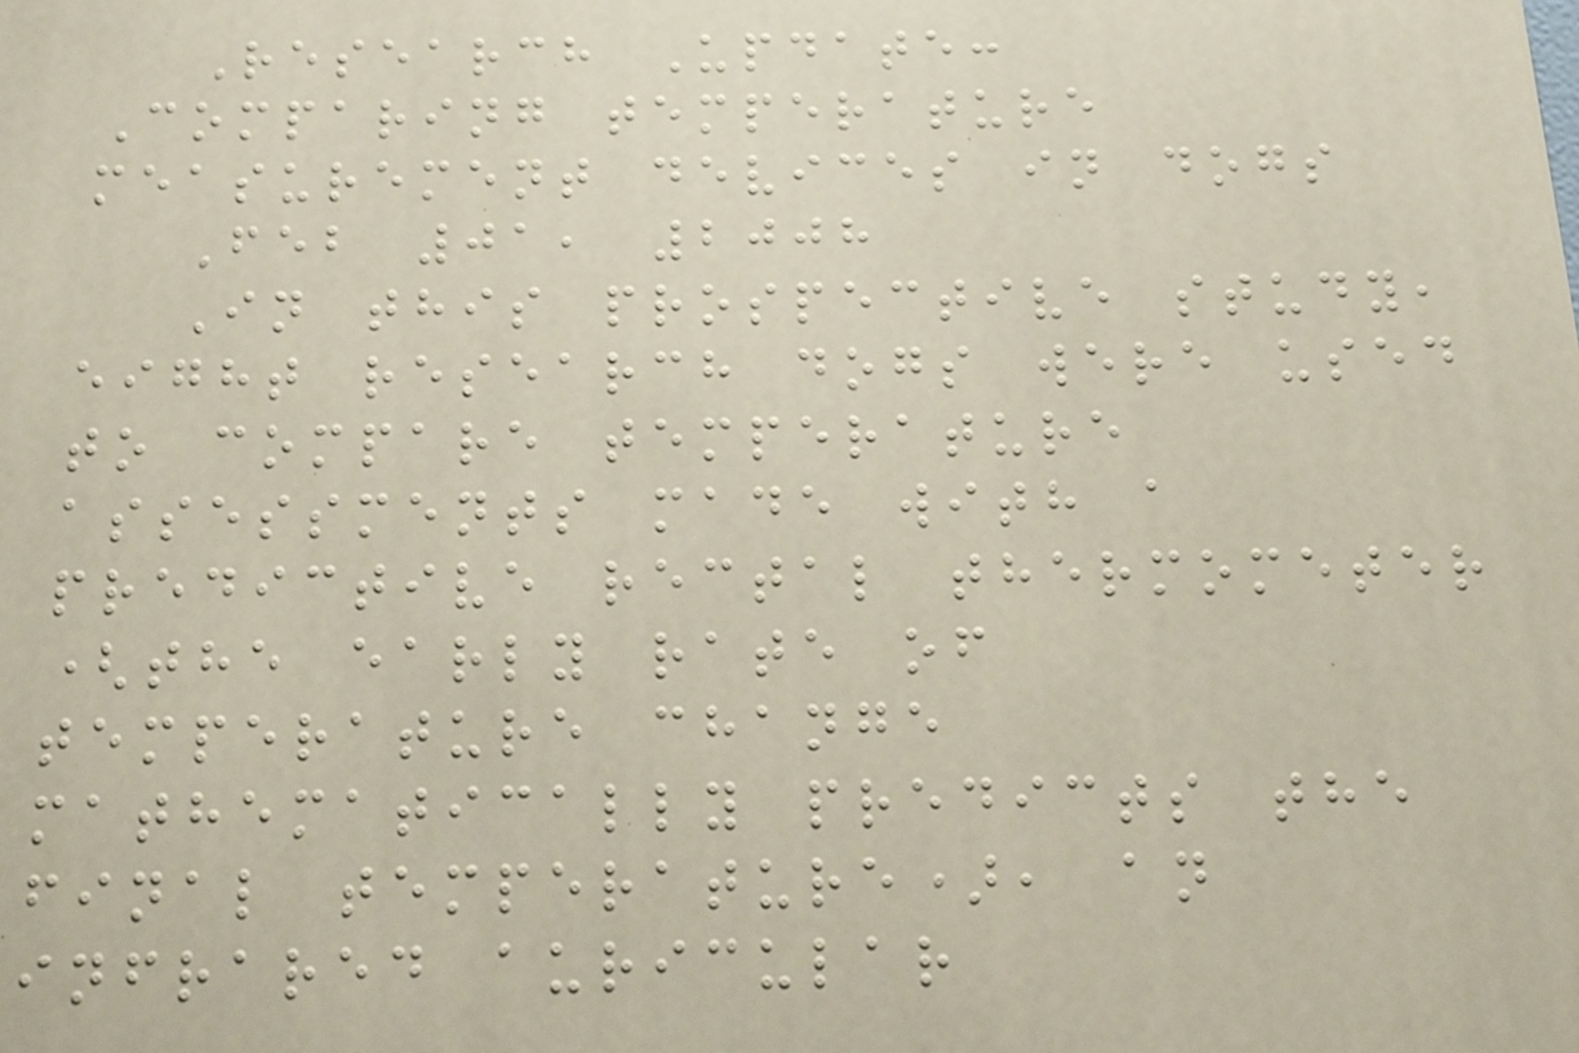Research Update:
Comparing temperature
measurement devices in dogs
Feb 01, 2008
In this prospective study,
eight research dogs were used
to compare temperature
assessments made with a
predictive rectal thermometer
(the early rate of
temperature change
mathematically predicts the
final temperature), an
infrared auricular
